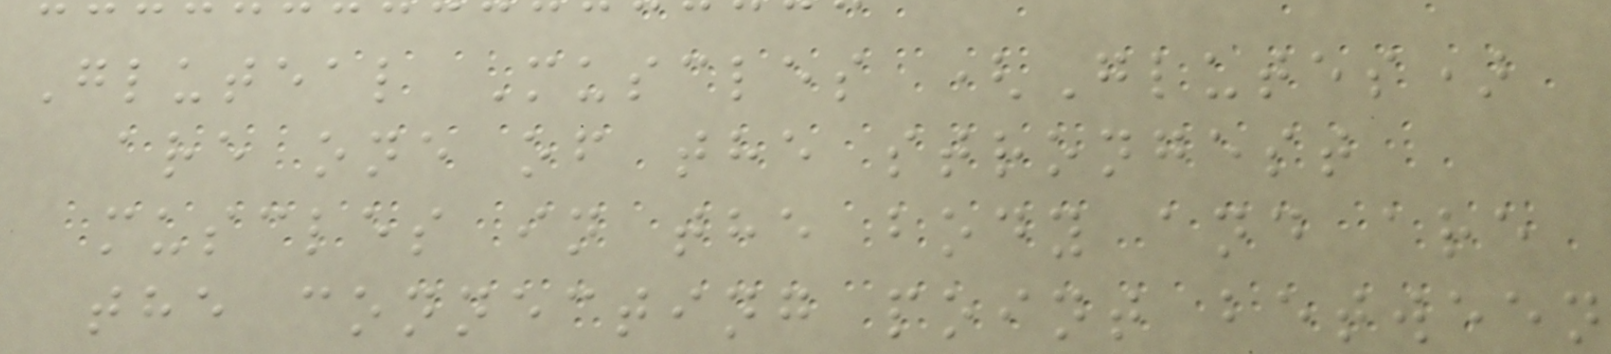Gluteal Muscles (Glutes)
are one of the strongest
muscles in the body and are
the connecting point between
